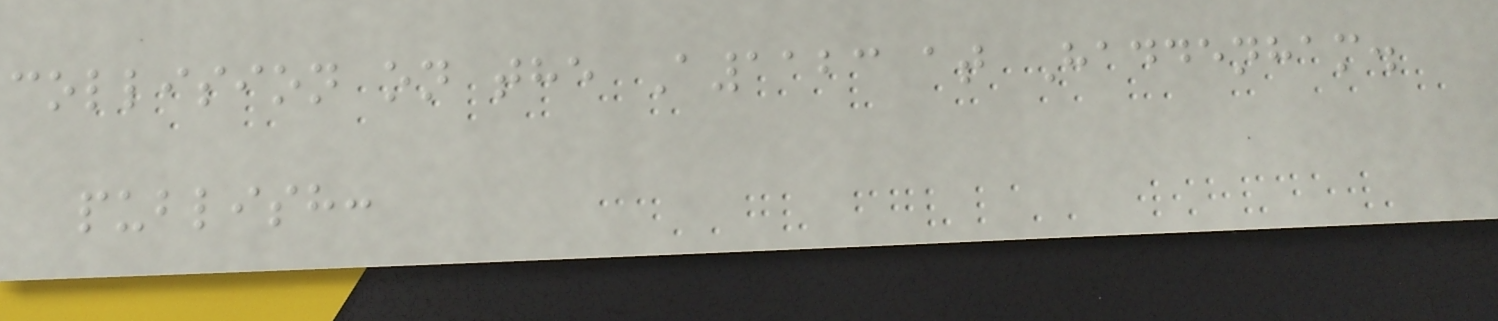collision on the A1123 at Haddenham.
publish:
